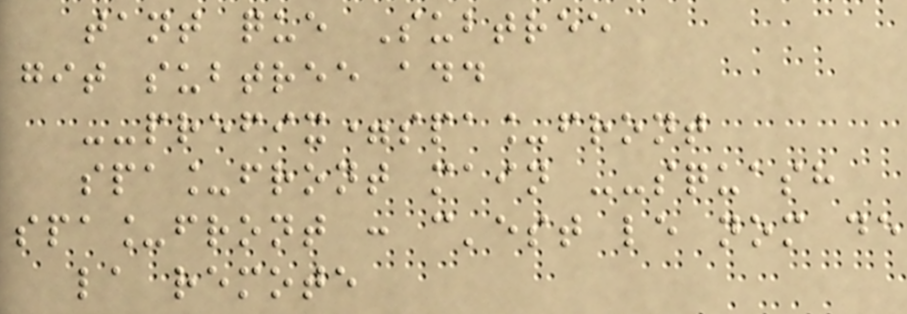tant que Subtree
git subtree add
--prefix=spa_front
spa_front main --squash
spa_front : c'est le nom de
la remote
